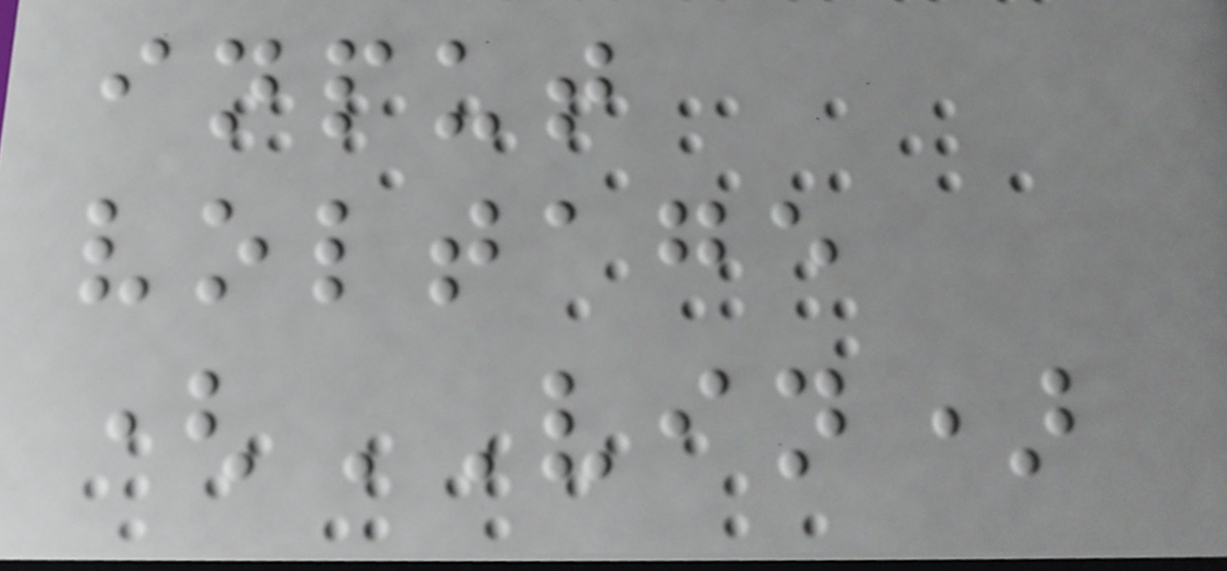input
voltage
(VIN)
